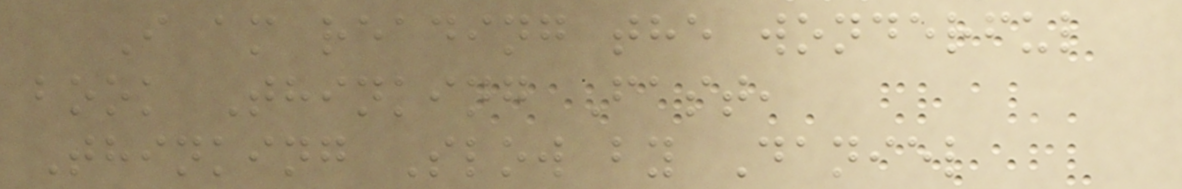I am reading the wonderful
book Thinking Fast,
Thinking Slow by Daniel
